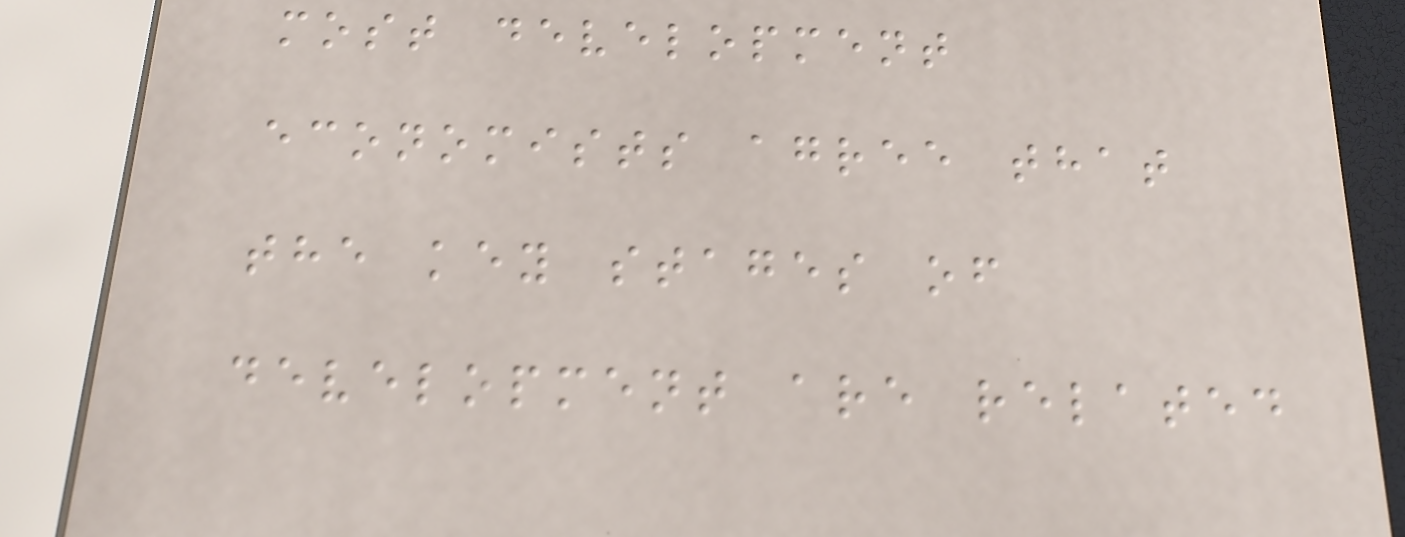most development
economists agree that
the key stages of
development are related
